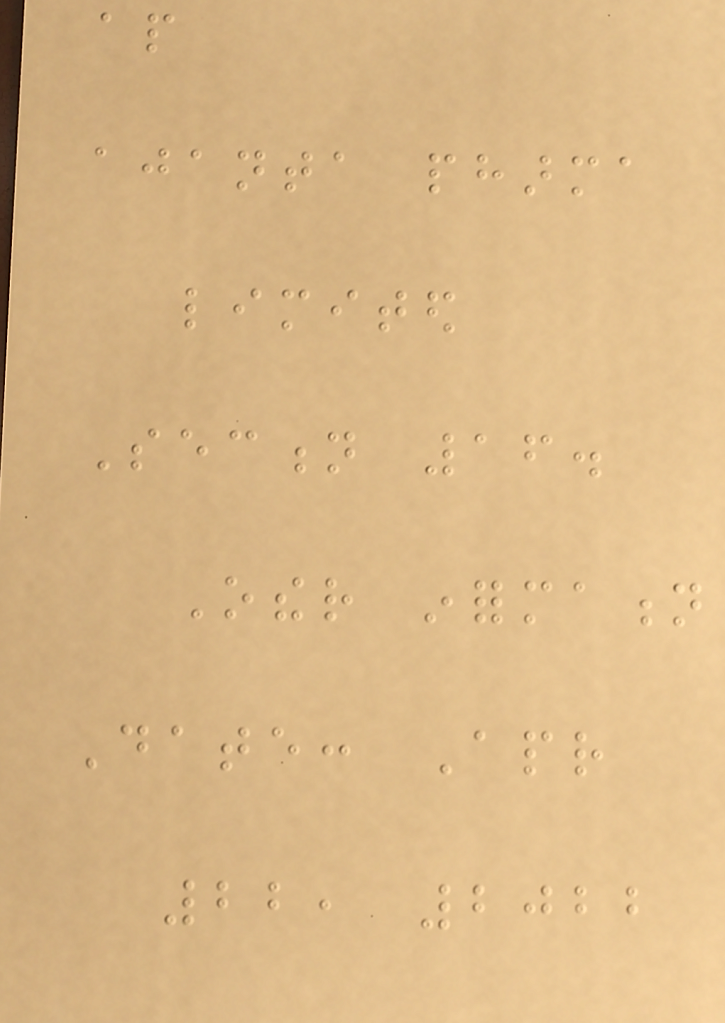ap
ajanta pharma
limited
Section 16.
Other information
Date: Apr
22, 2022
